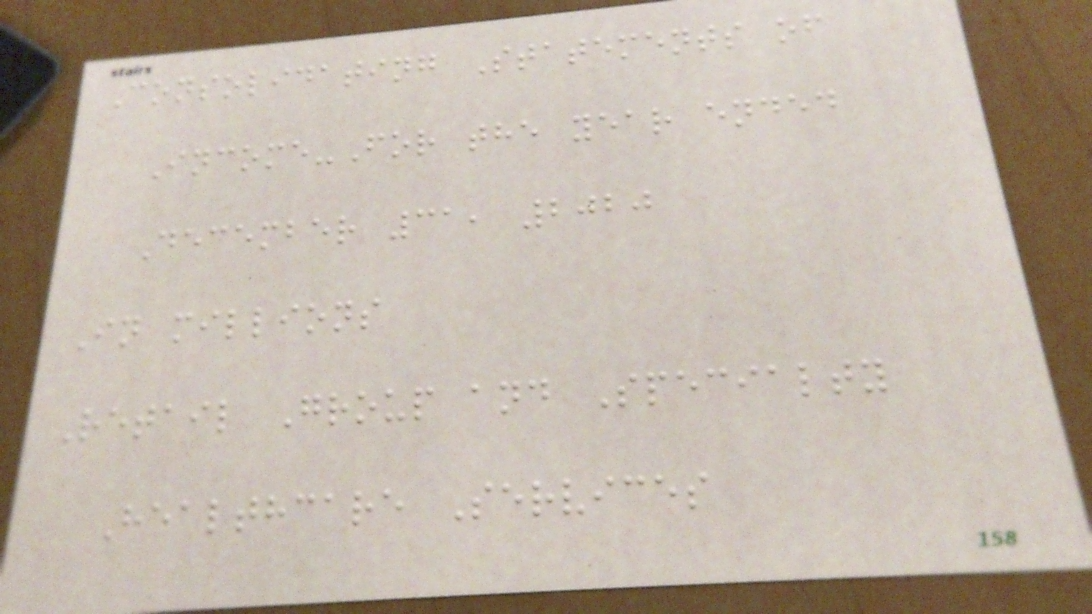Consolidating Statements of
Income-For the year ended
December 31, 2020
In millions
Retail Group and Specialty
Healthcare Services
